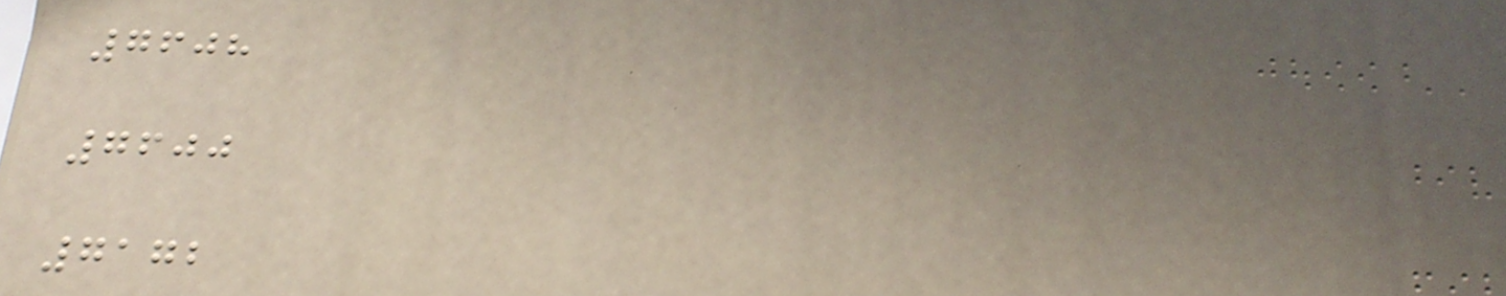7608
7600
7172
